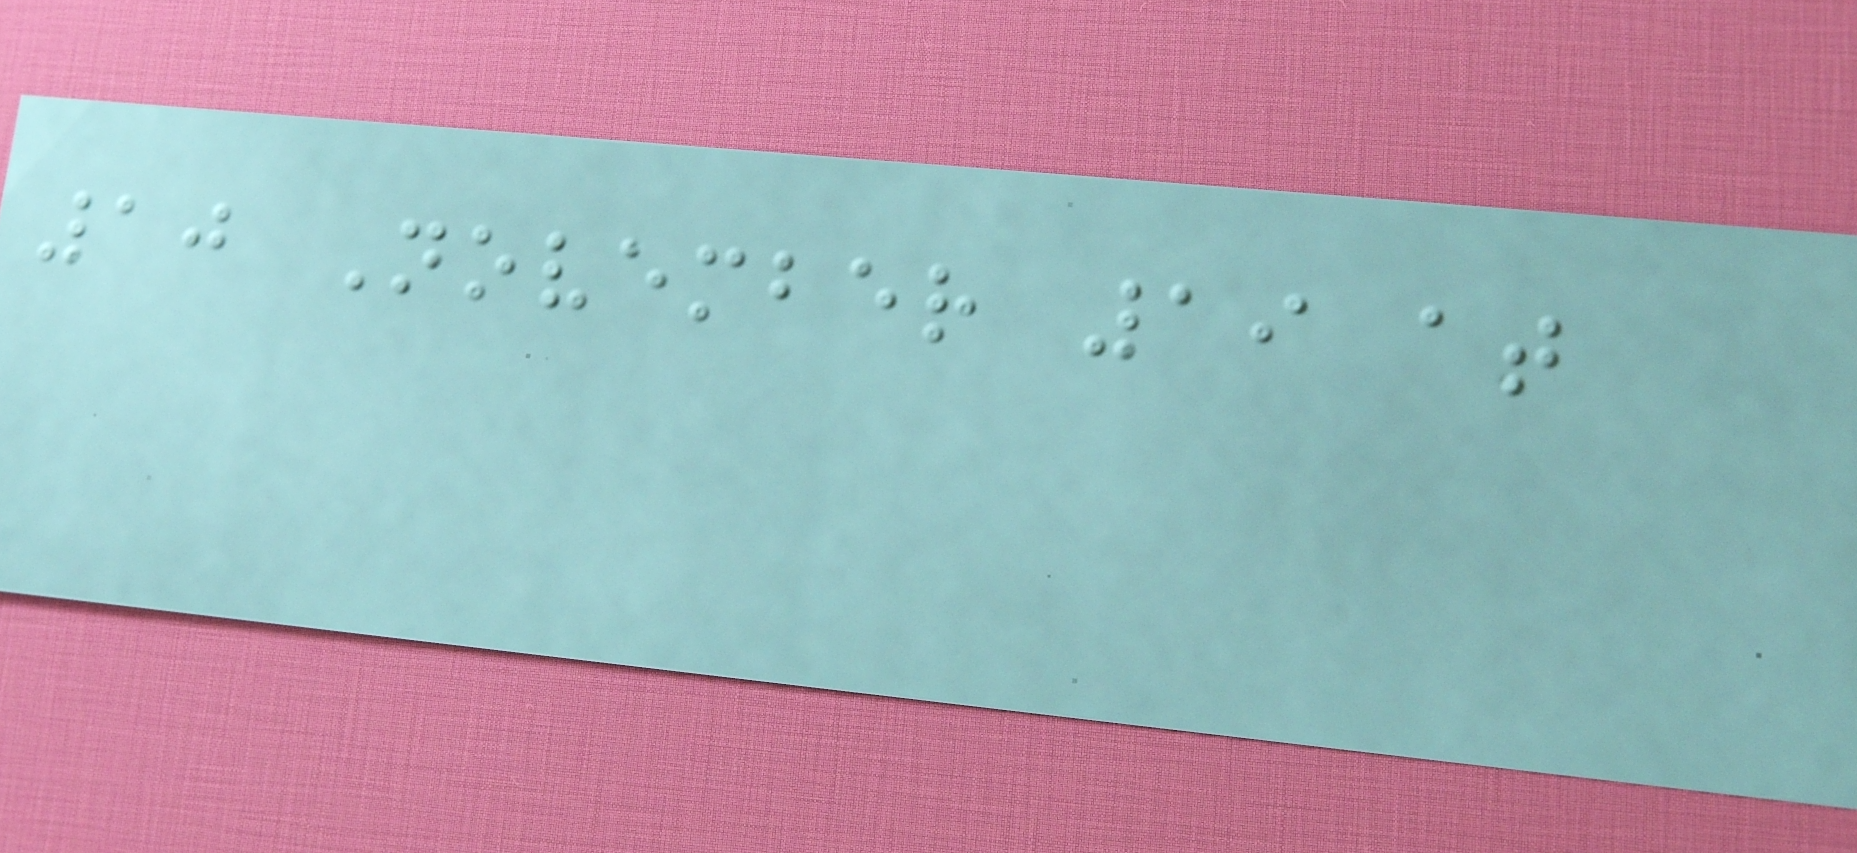10 November 19 at
